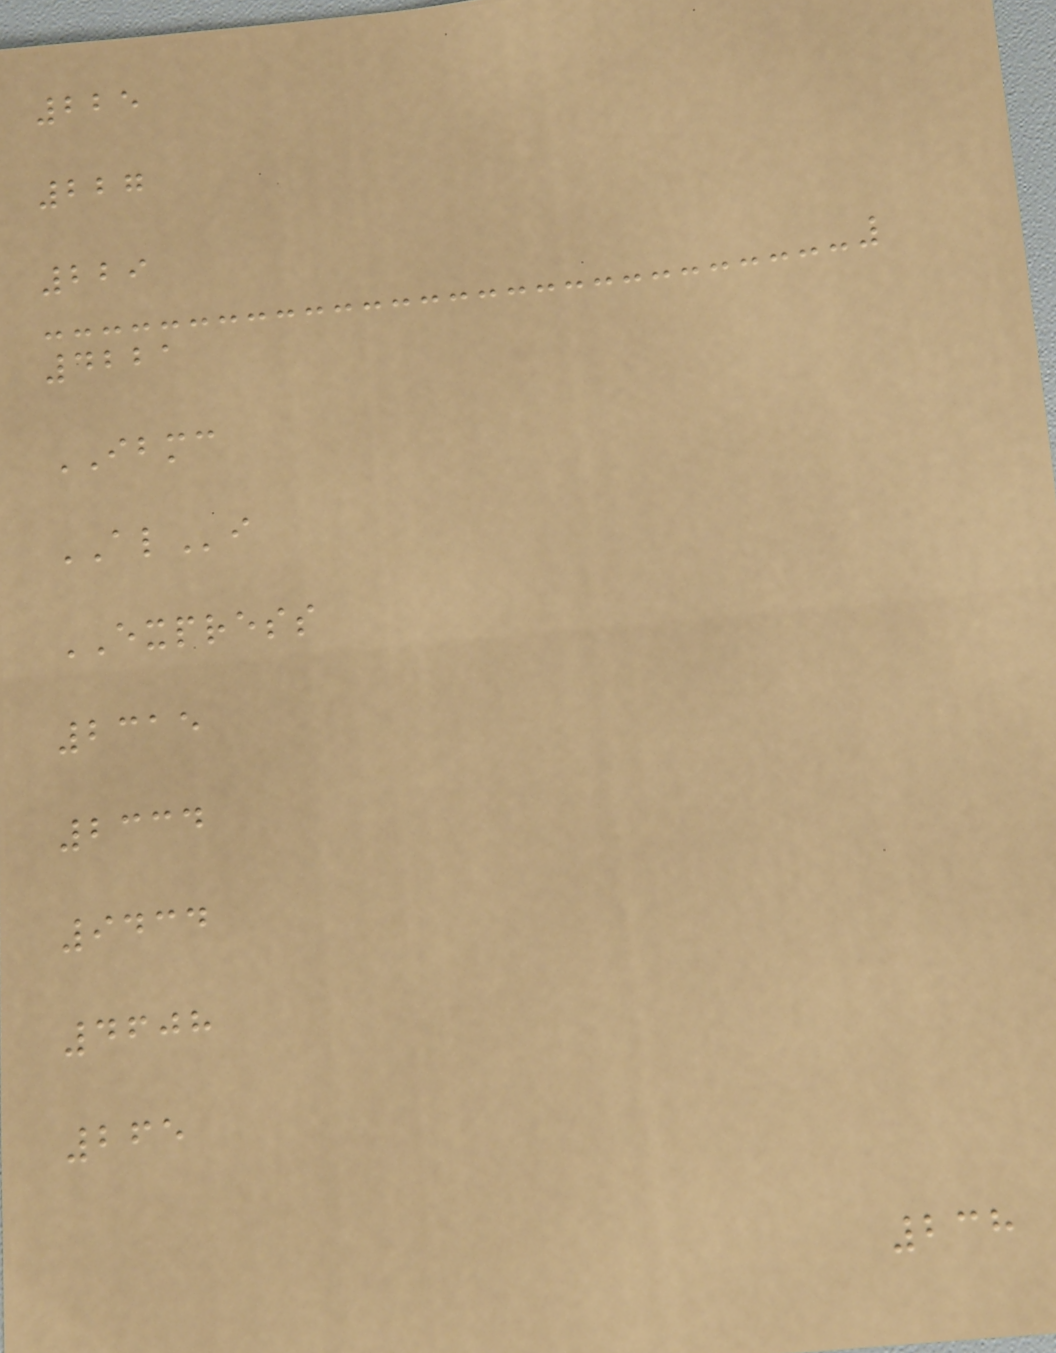225
227
229
4221
IBMC
ALi
EXPRESS
2315
2334
9434
4608
265
238
